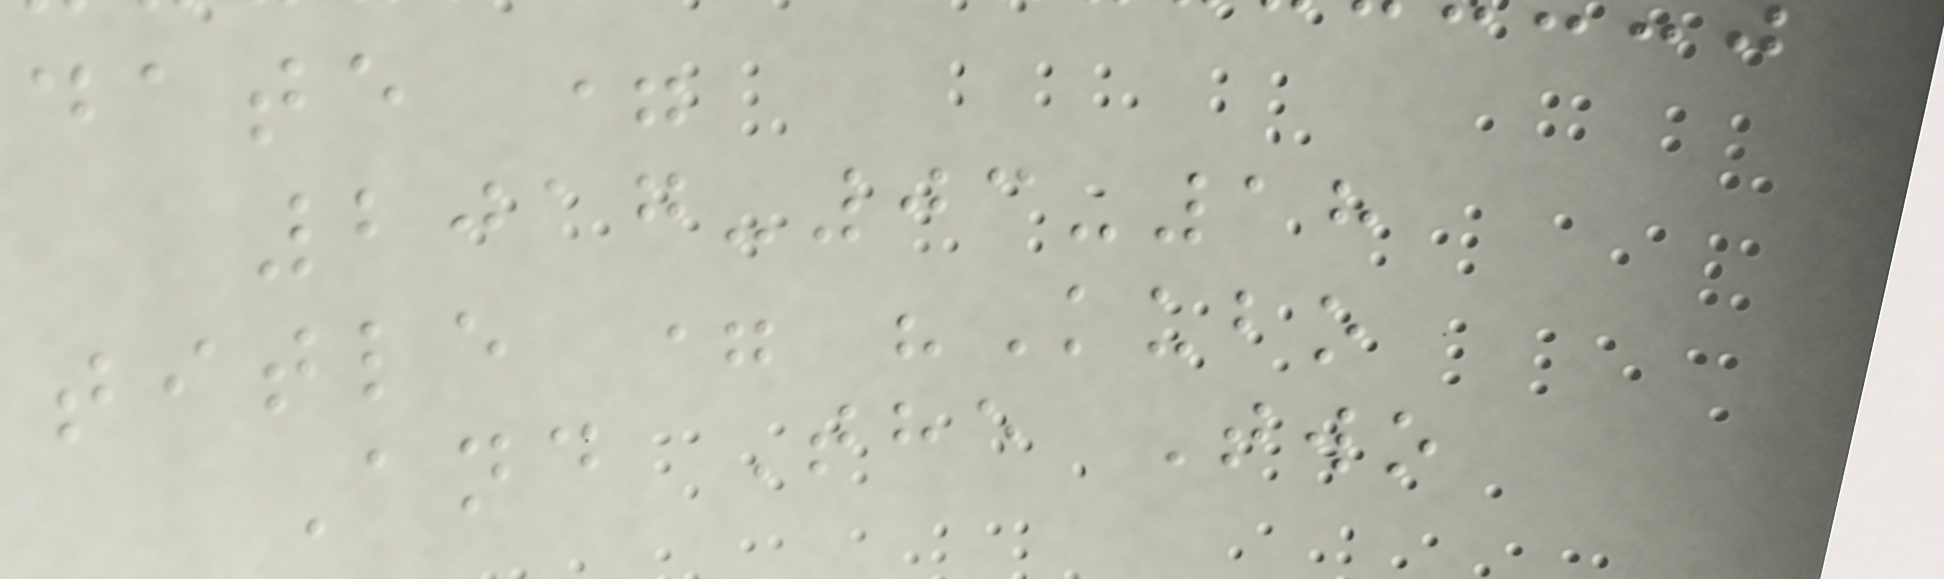date =
2017-03-18
title = "Kubo
And The Two
